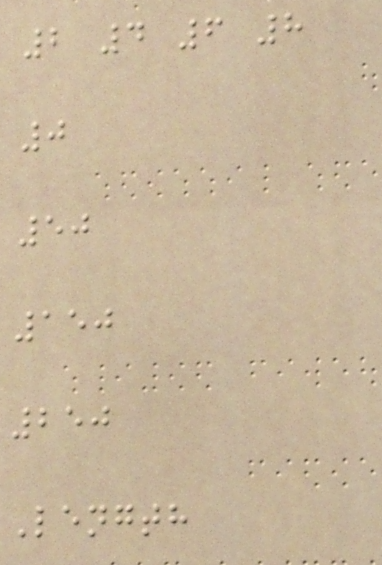2 4 6 8
0
50
150
250
Length
